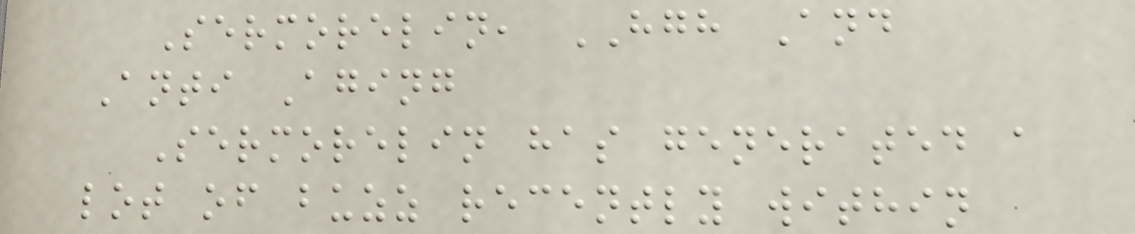Sermorelin, HGH And
Anti Aging
Sermorelin has generated a
lot of buzz recently within
